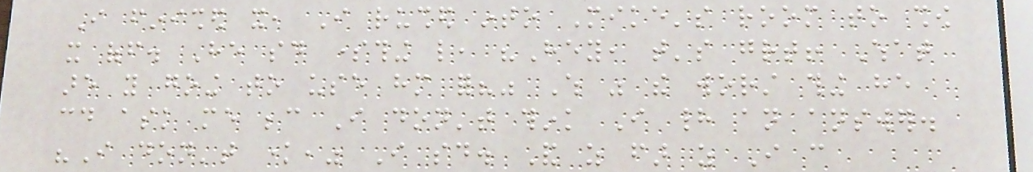I finished it, I rushed into Mike's room to show
it off. He said something like, "Hey, that's great! What
are you going to use him for?" Which was the worst thing he
could ask me because I don't think I had an answer.
"I don't know," I said. And as far as I can
